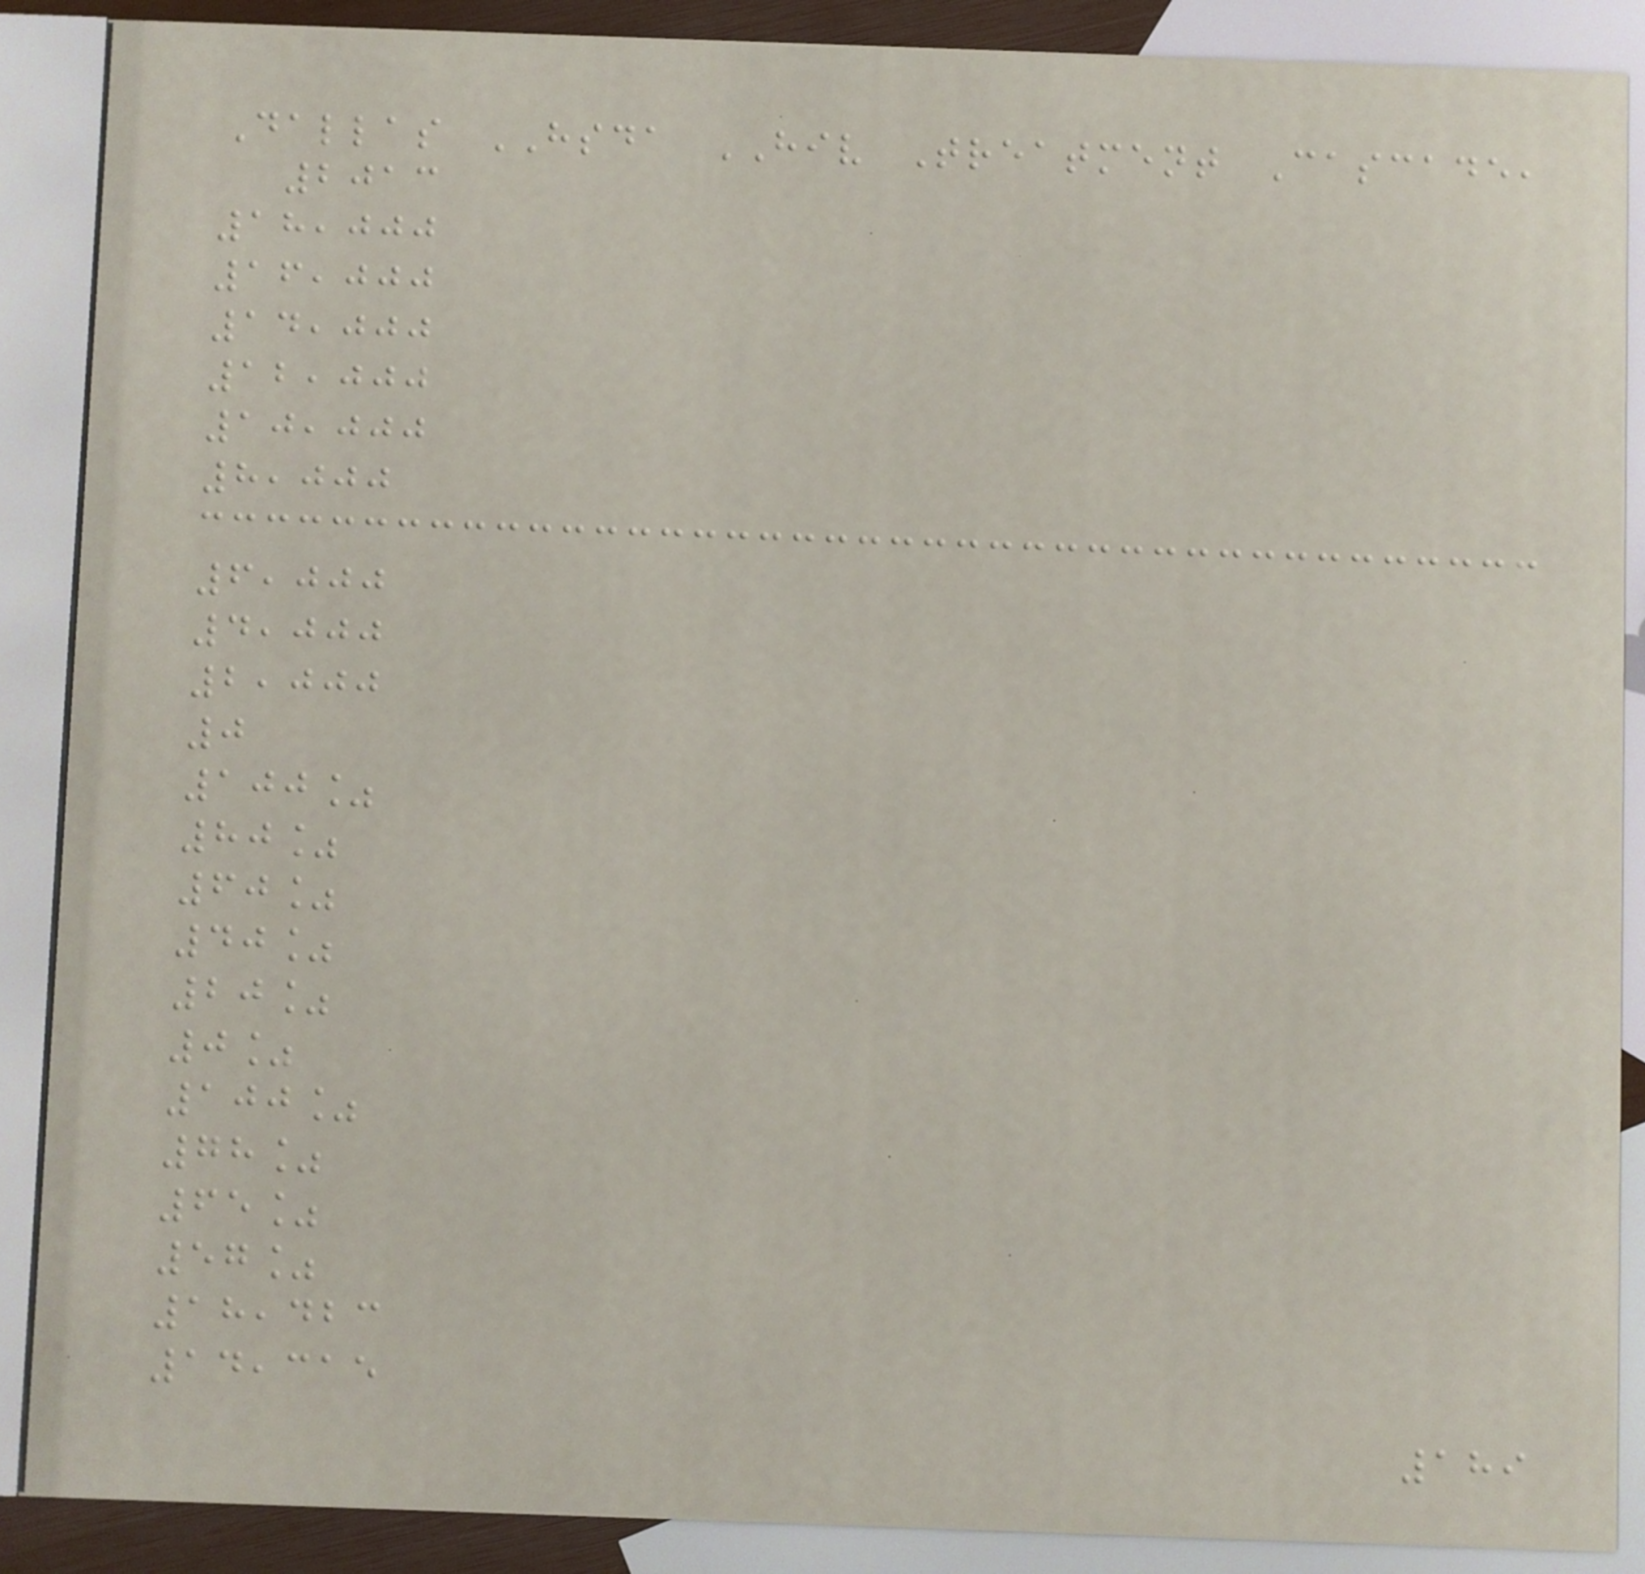Dallas HSDA HIV Treatment Cascade,
2013
18,000
16,000
14,000
12,000
10,000
8,000
6,000
4,000
2,000
0
100%
80%
60%
40%
20%
0%
100%
78%
65%
57%
18,423
14,315
189
